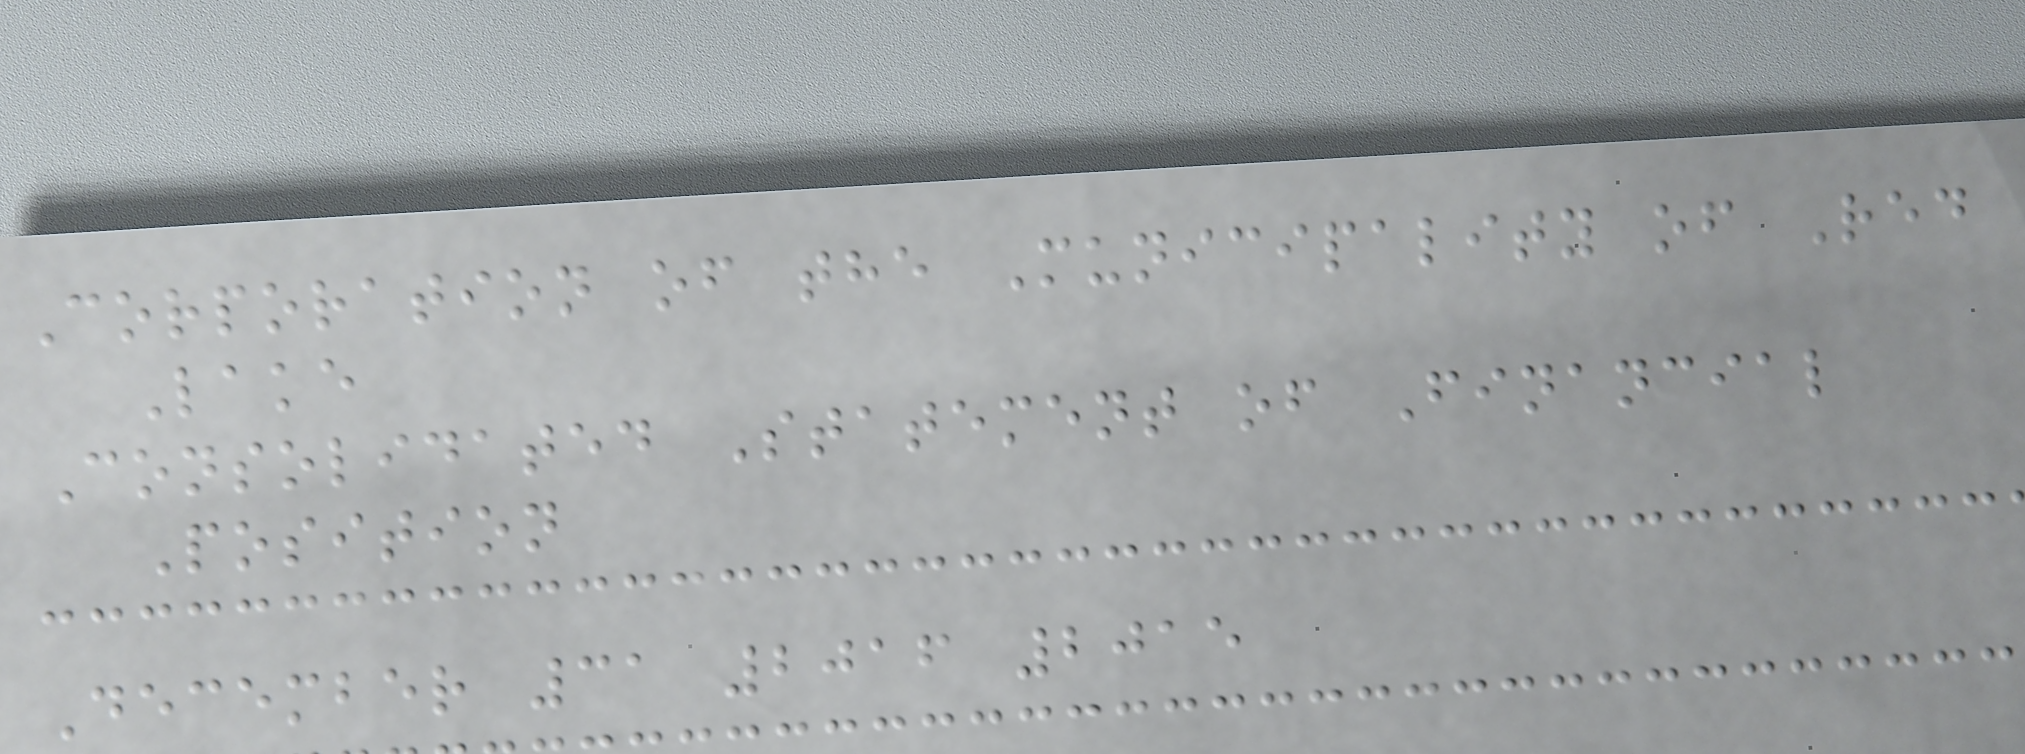Corporation of the Municipality of Red
Lake
Consolidated Statement of Financial
Position
December 31 2016 2015
